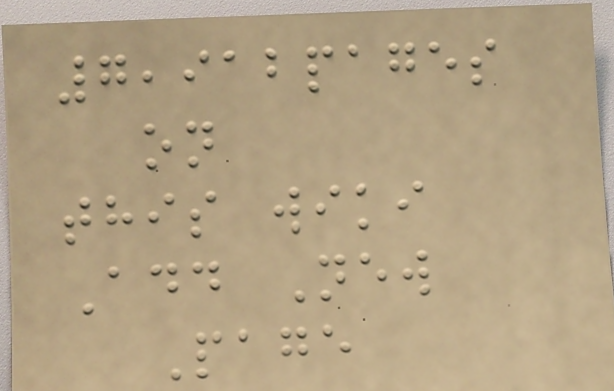7,912pages
on
this wiki
Add New
Page
